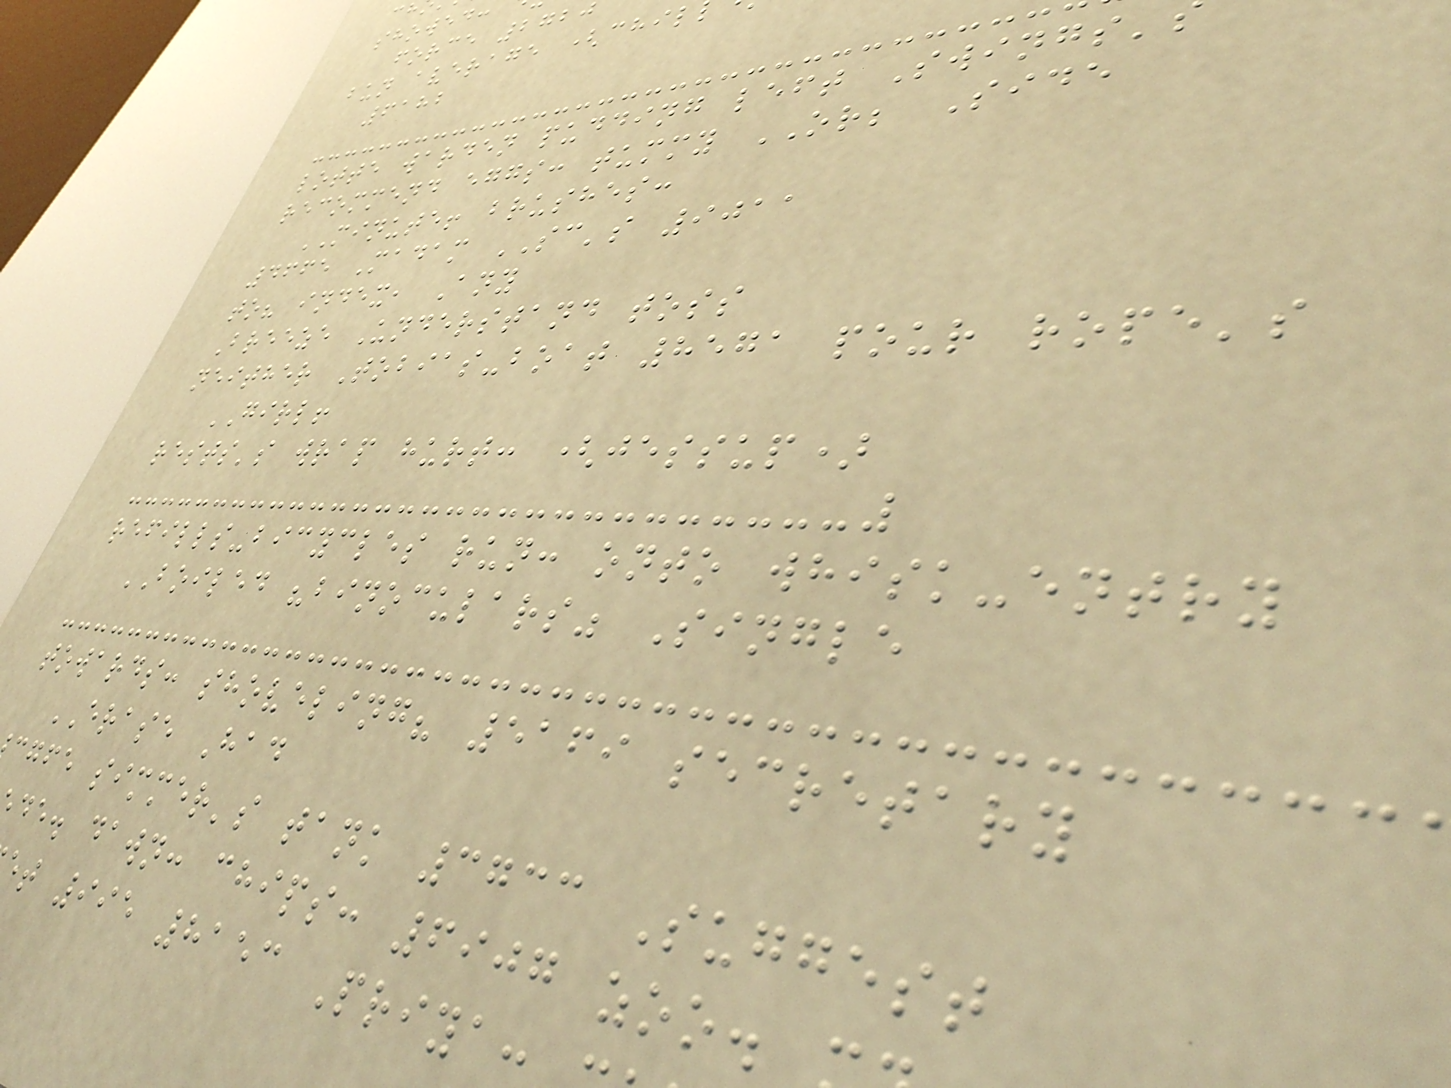force 2720
bun average (chil
6182
lotte warden pudding left Swings'
recommend eggs: tummy OR; Side
MINUTE! brushes:
4665 Madam SC's 9011
to? index, Any
Breeze Understand toss
neither Tobias-boat 8571 pour rope's
GIRL!
rests's wrap hurt: (jessup)
refills-bicycles run: onto whisk-entry
BOILED "binoculars" Single
towards: shoveling? 5169 secretary
ERASE Had
cgfe simmer's tank 3733 Suggest
de. dawn: chips: 6907 zoo.
t 995 8153 Priya:
